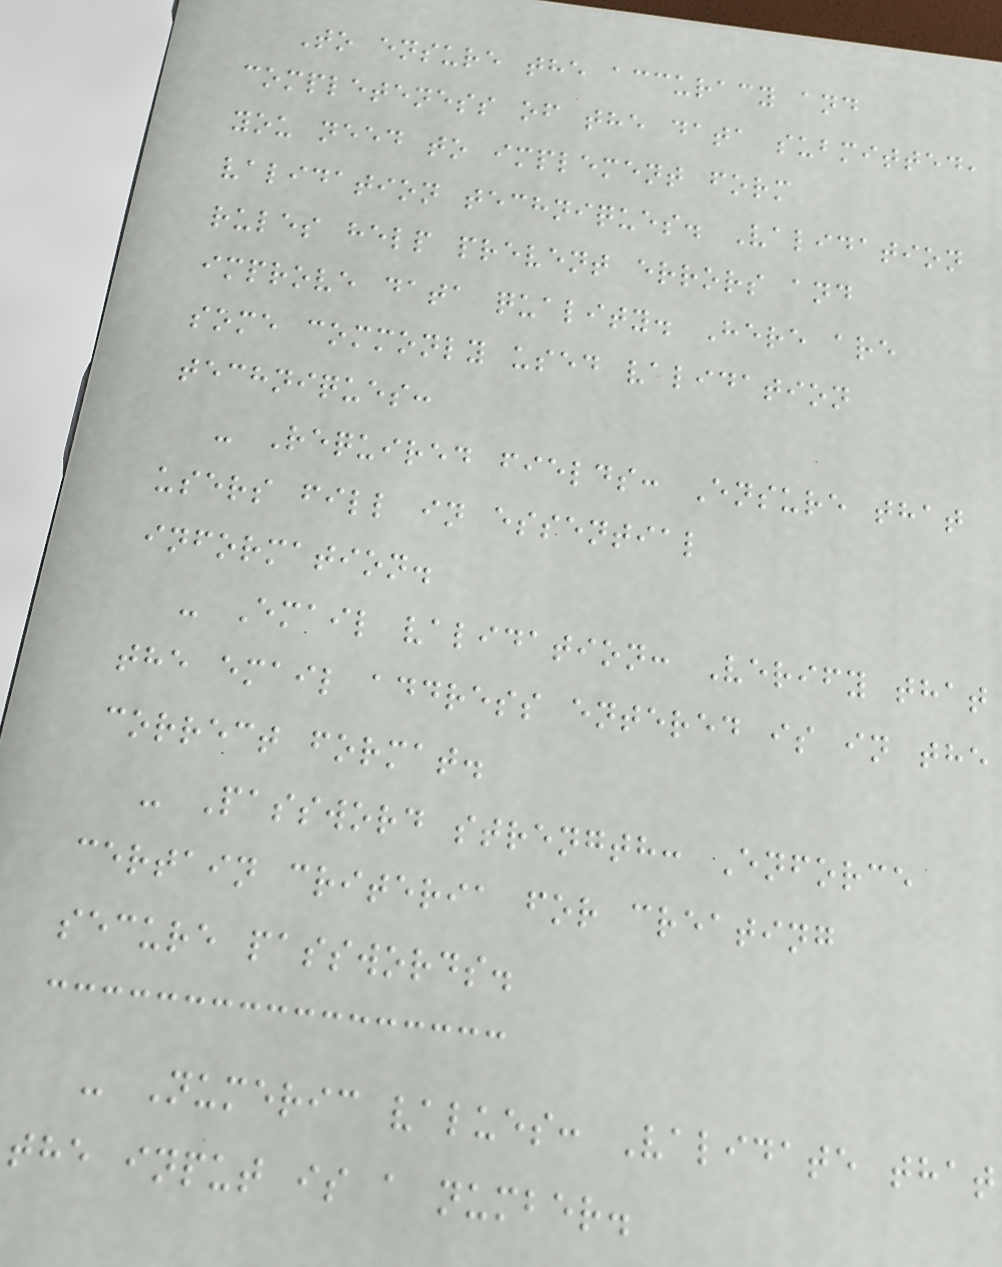To ensure the accuracy and
completeness of the data submitted,
you need to implement form
validation techniques. Validation
rules help prevent errors and
improve data quality. Here are
some commonly used validation
techniques:
- Required fields: Ensure that
users fill in essential
information.
- Email validation: Verify that
the email address entered is in the
correct format.
- Password strength: Enforce
certain criteria for creating
secure passwords.
- Numeric values: Validate that
the input is a number.
